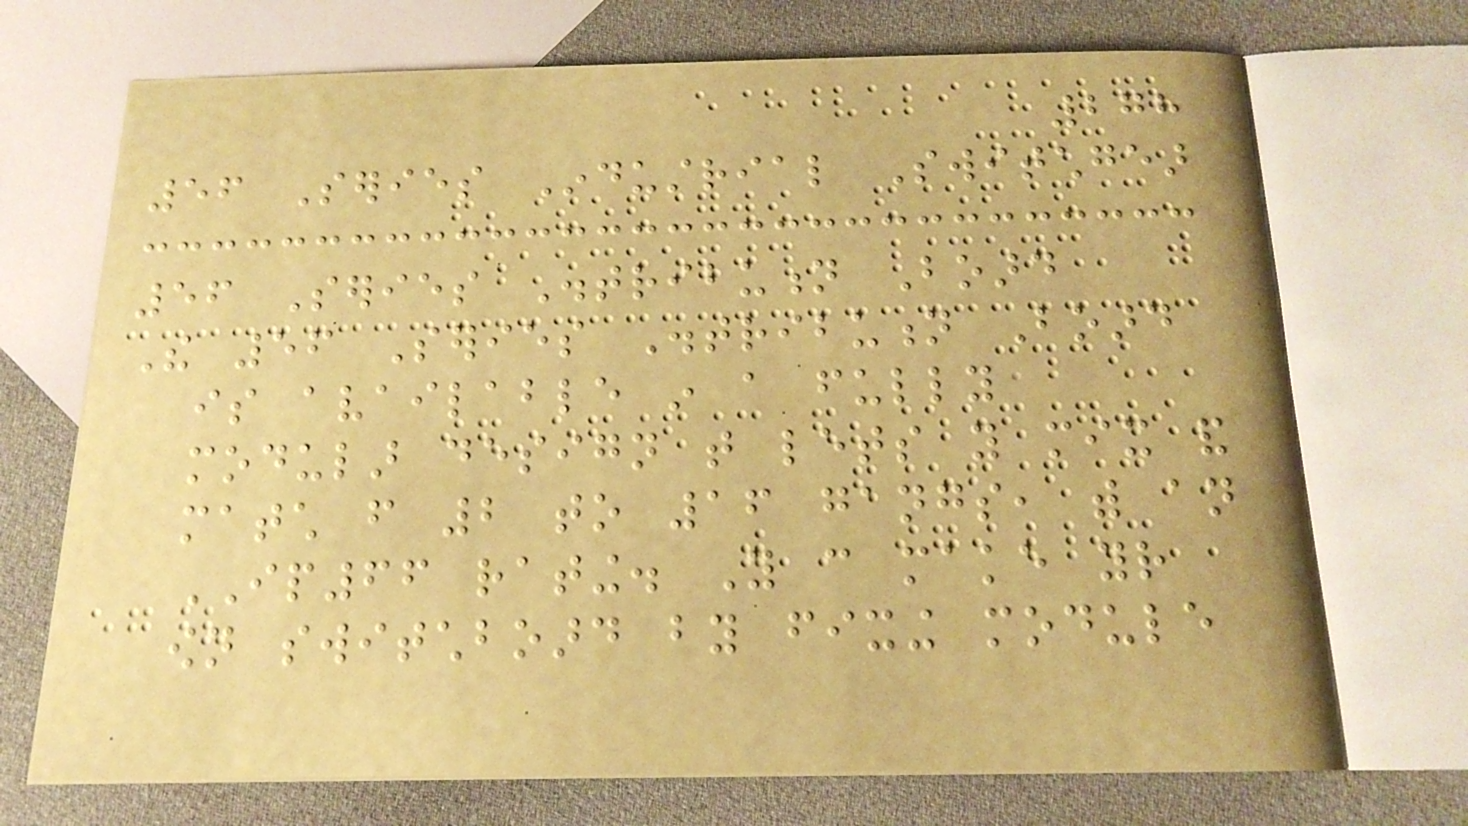278
56 Series Industrial Switchgear
56 Series Distribution Board
The 56 Series Distribution Board
is available in a fully
modular design that lets you mix and
match from 2 to 16 gangs, with an
IP66 rating. You can make your
own switchboard by fixing module
